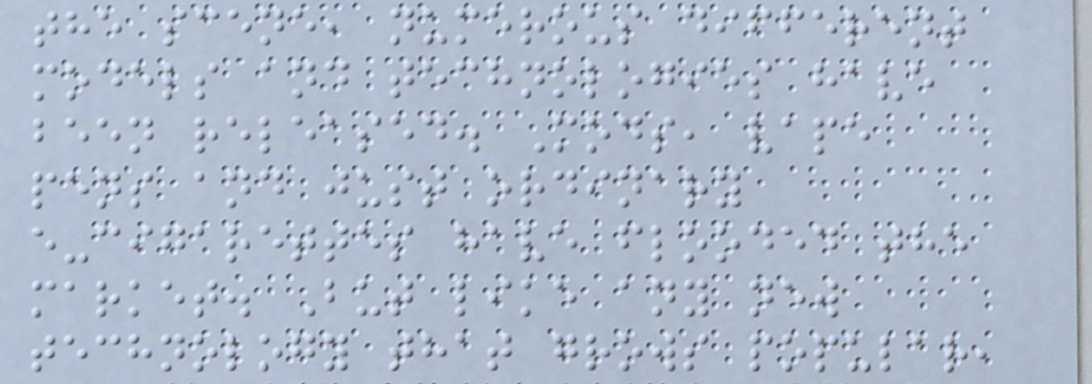the scene, numerous different
models and technologies have
been released. Mods, vape
pens and just ordinary
e-cigarettes have flooded the
market. But like any new
technology that grows popular,
